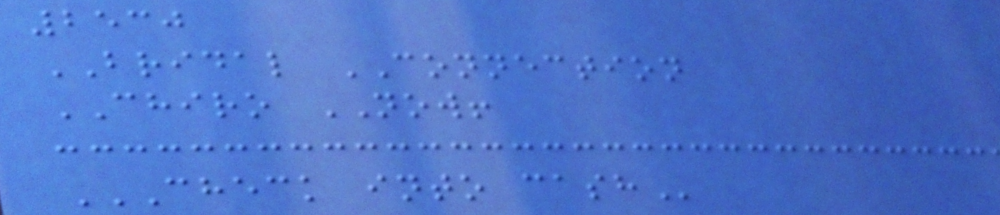2530
BRIDAL CONNECTION
CHIRO NOW!
CHECK INTO CASH
